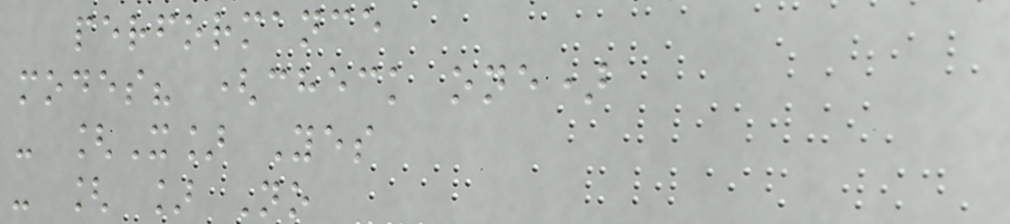performance
modes? (check one)
- [X] Yes
- [ ] No
